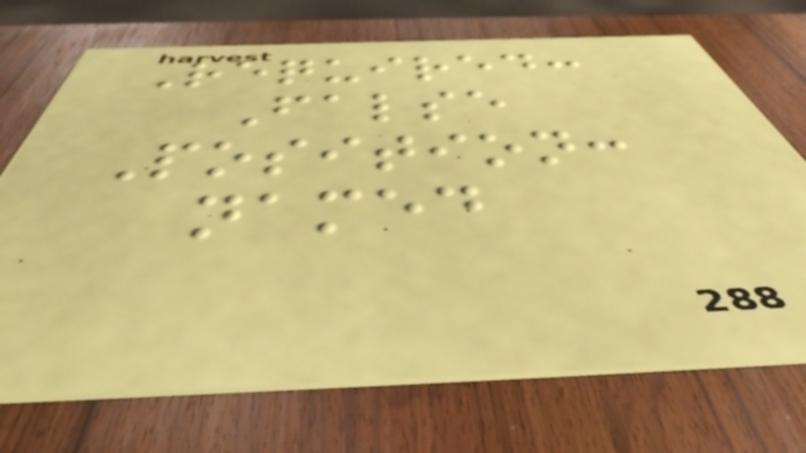Required:
False
Position:
named
